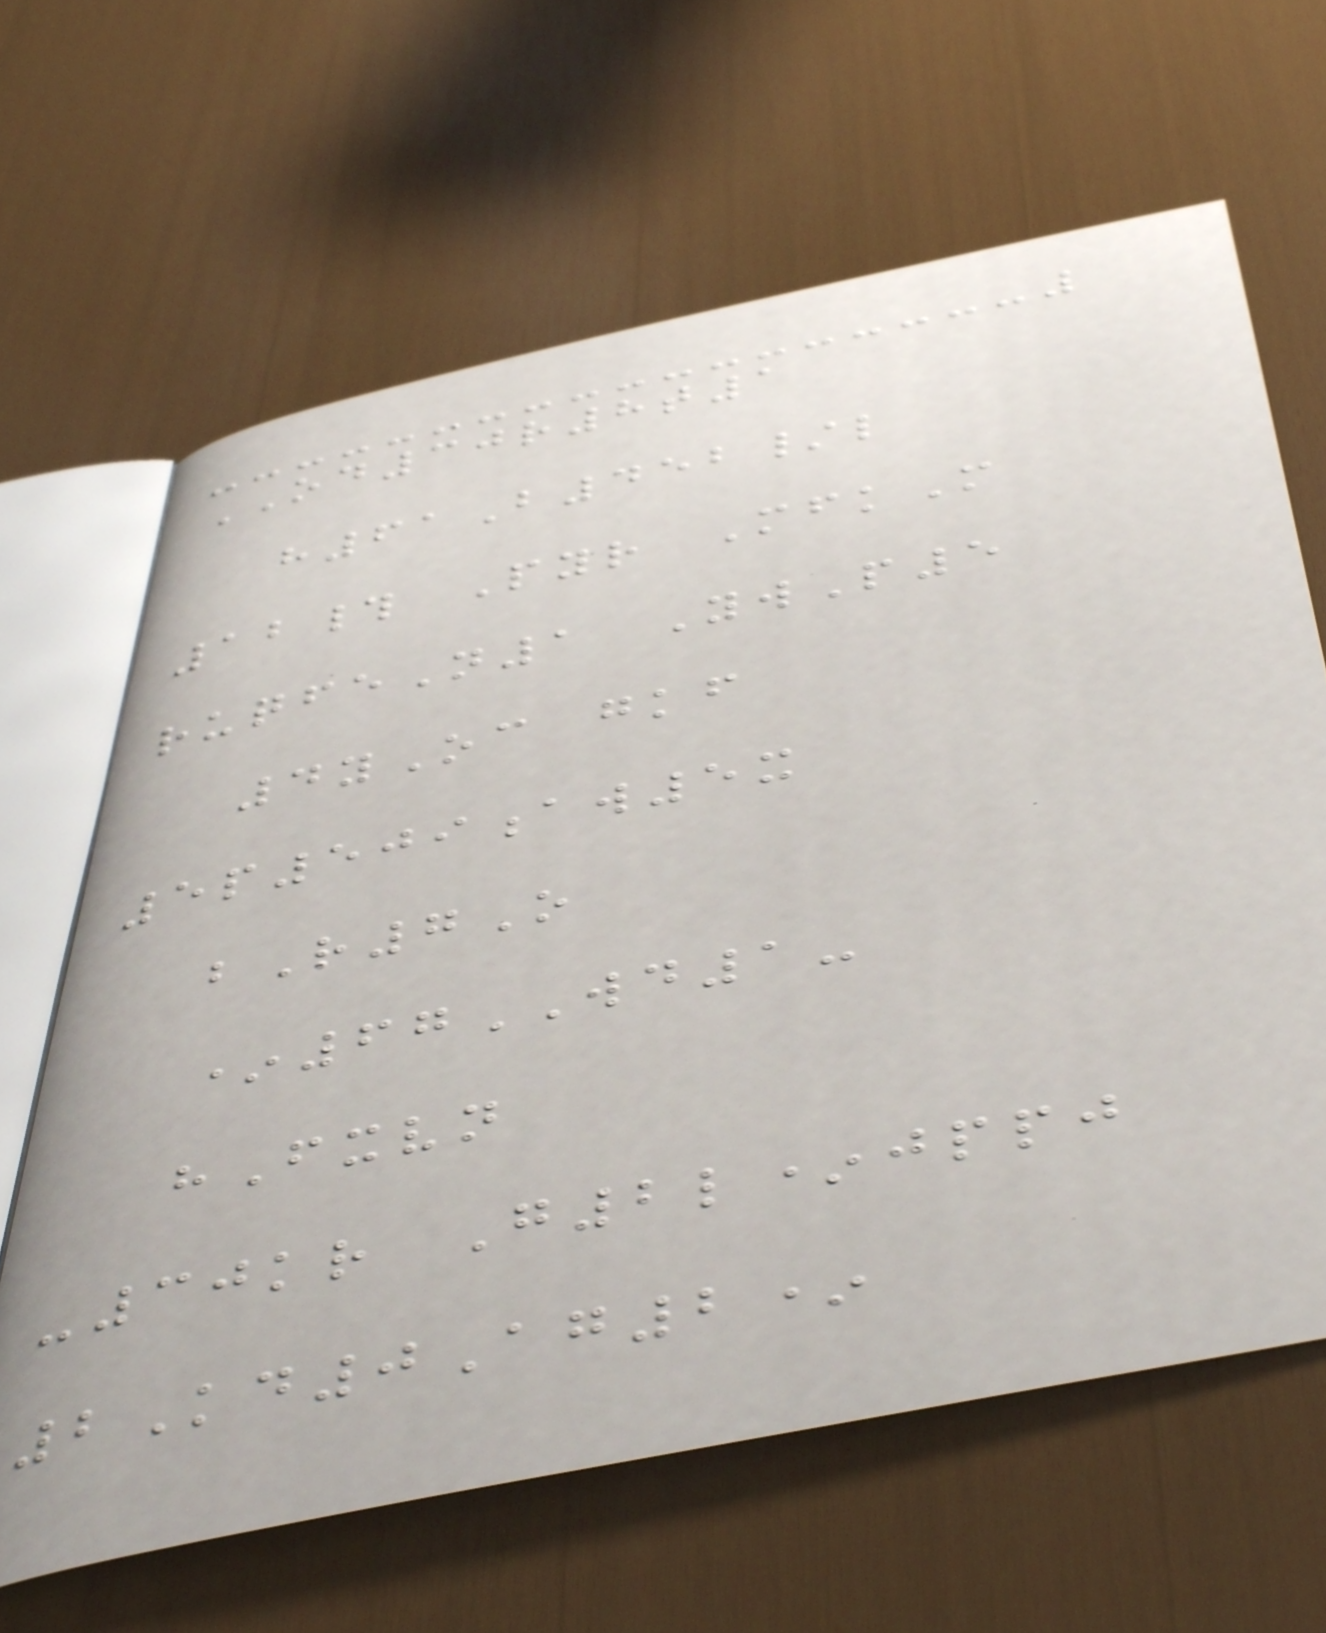OD30r8t1
h61B452/l
12# Pyr MfkM
ruqfeN1 YwP5
4yOc gkf
5p509aw5x
bR7O
*67WD1-
hFxvn
-30kr G2l*jppj
2Kd0Ag2*
